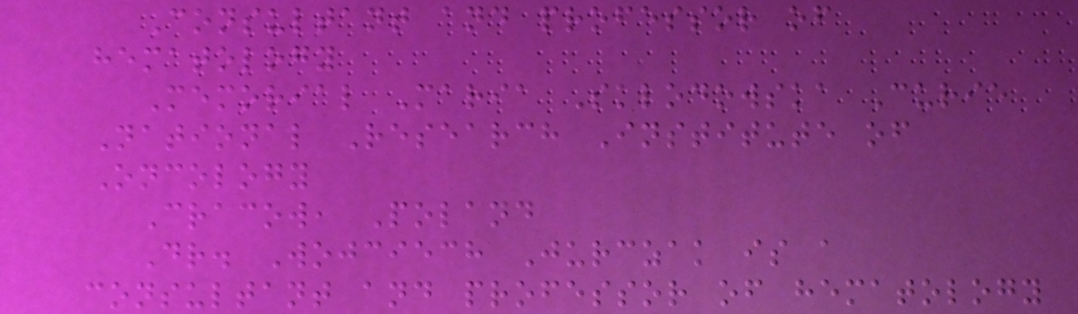Consultant and professor of
hematology
Memorial Maria Sklodowska Curie
National Research Institute of
Oncology
Cracow, Poland
Dr. Wojciech Jurczak is a
consultant and professor of hematology
